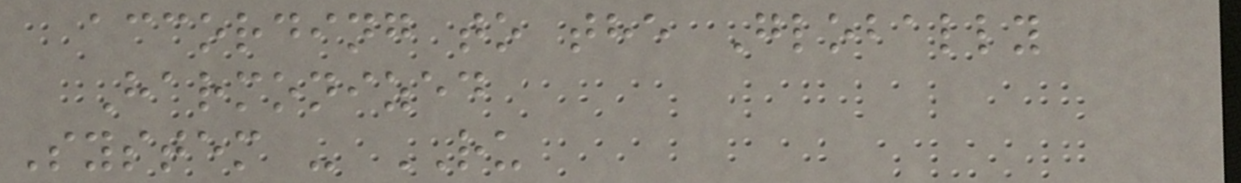according to the Globally
Harmonized
System - RU
